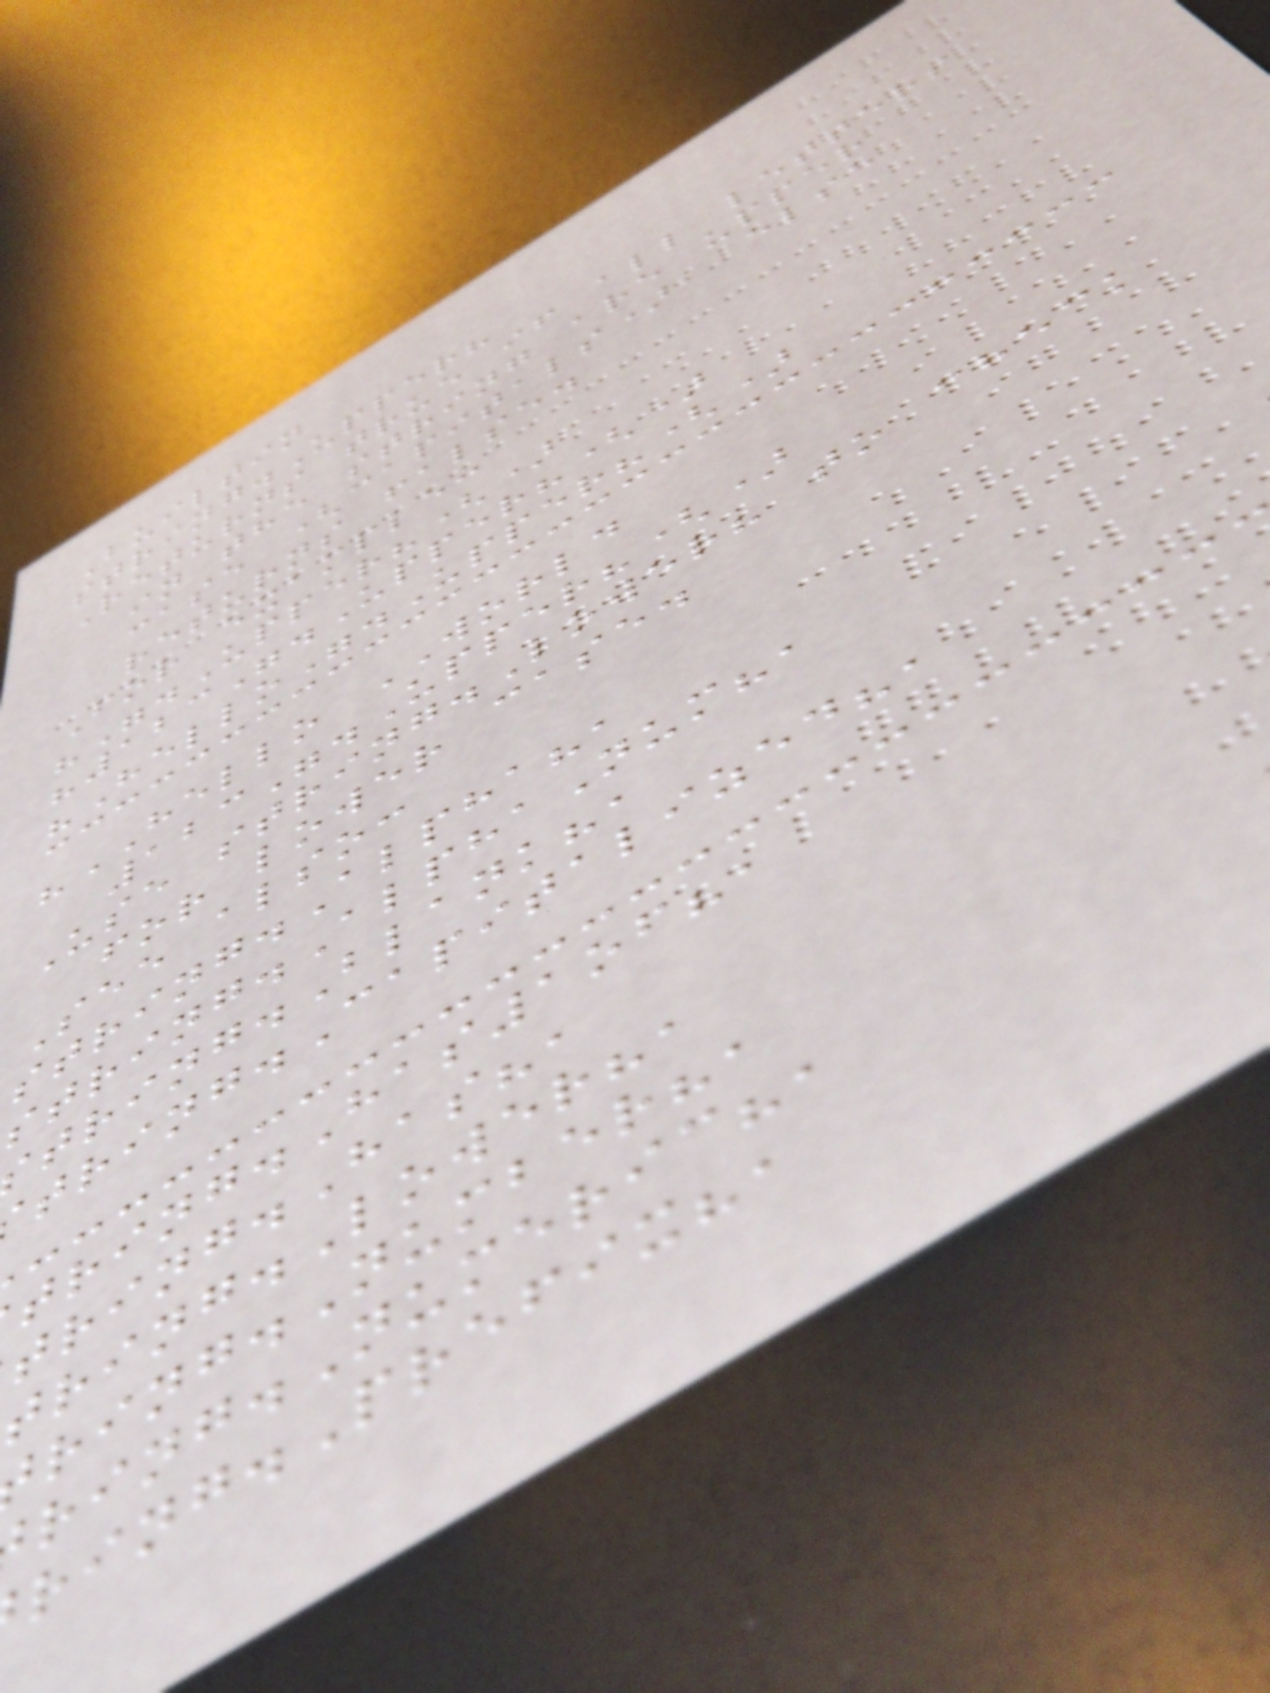Builtin
string.Upper?
Returns true if all letters
in the string are upper
case (capitals), else
returns false.
For example:
"".Upper?()
"123".Upper?()
"Hello".Upper?()
"HELLO WORLD
123".Upper?()
Use string.Lower? to check
for lower case.
See also:
string.Alpha?,
string.AlphaNum?,
tring.Blank?,
tring.Capitalized?,
tring.Has1of?,
tring.Has?,
tring.Lower?,
ring.Number?,
ring.Numeric?,
ring.Prefix?,
